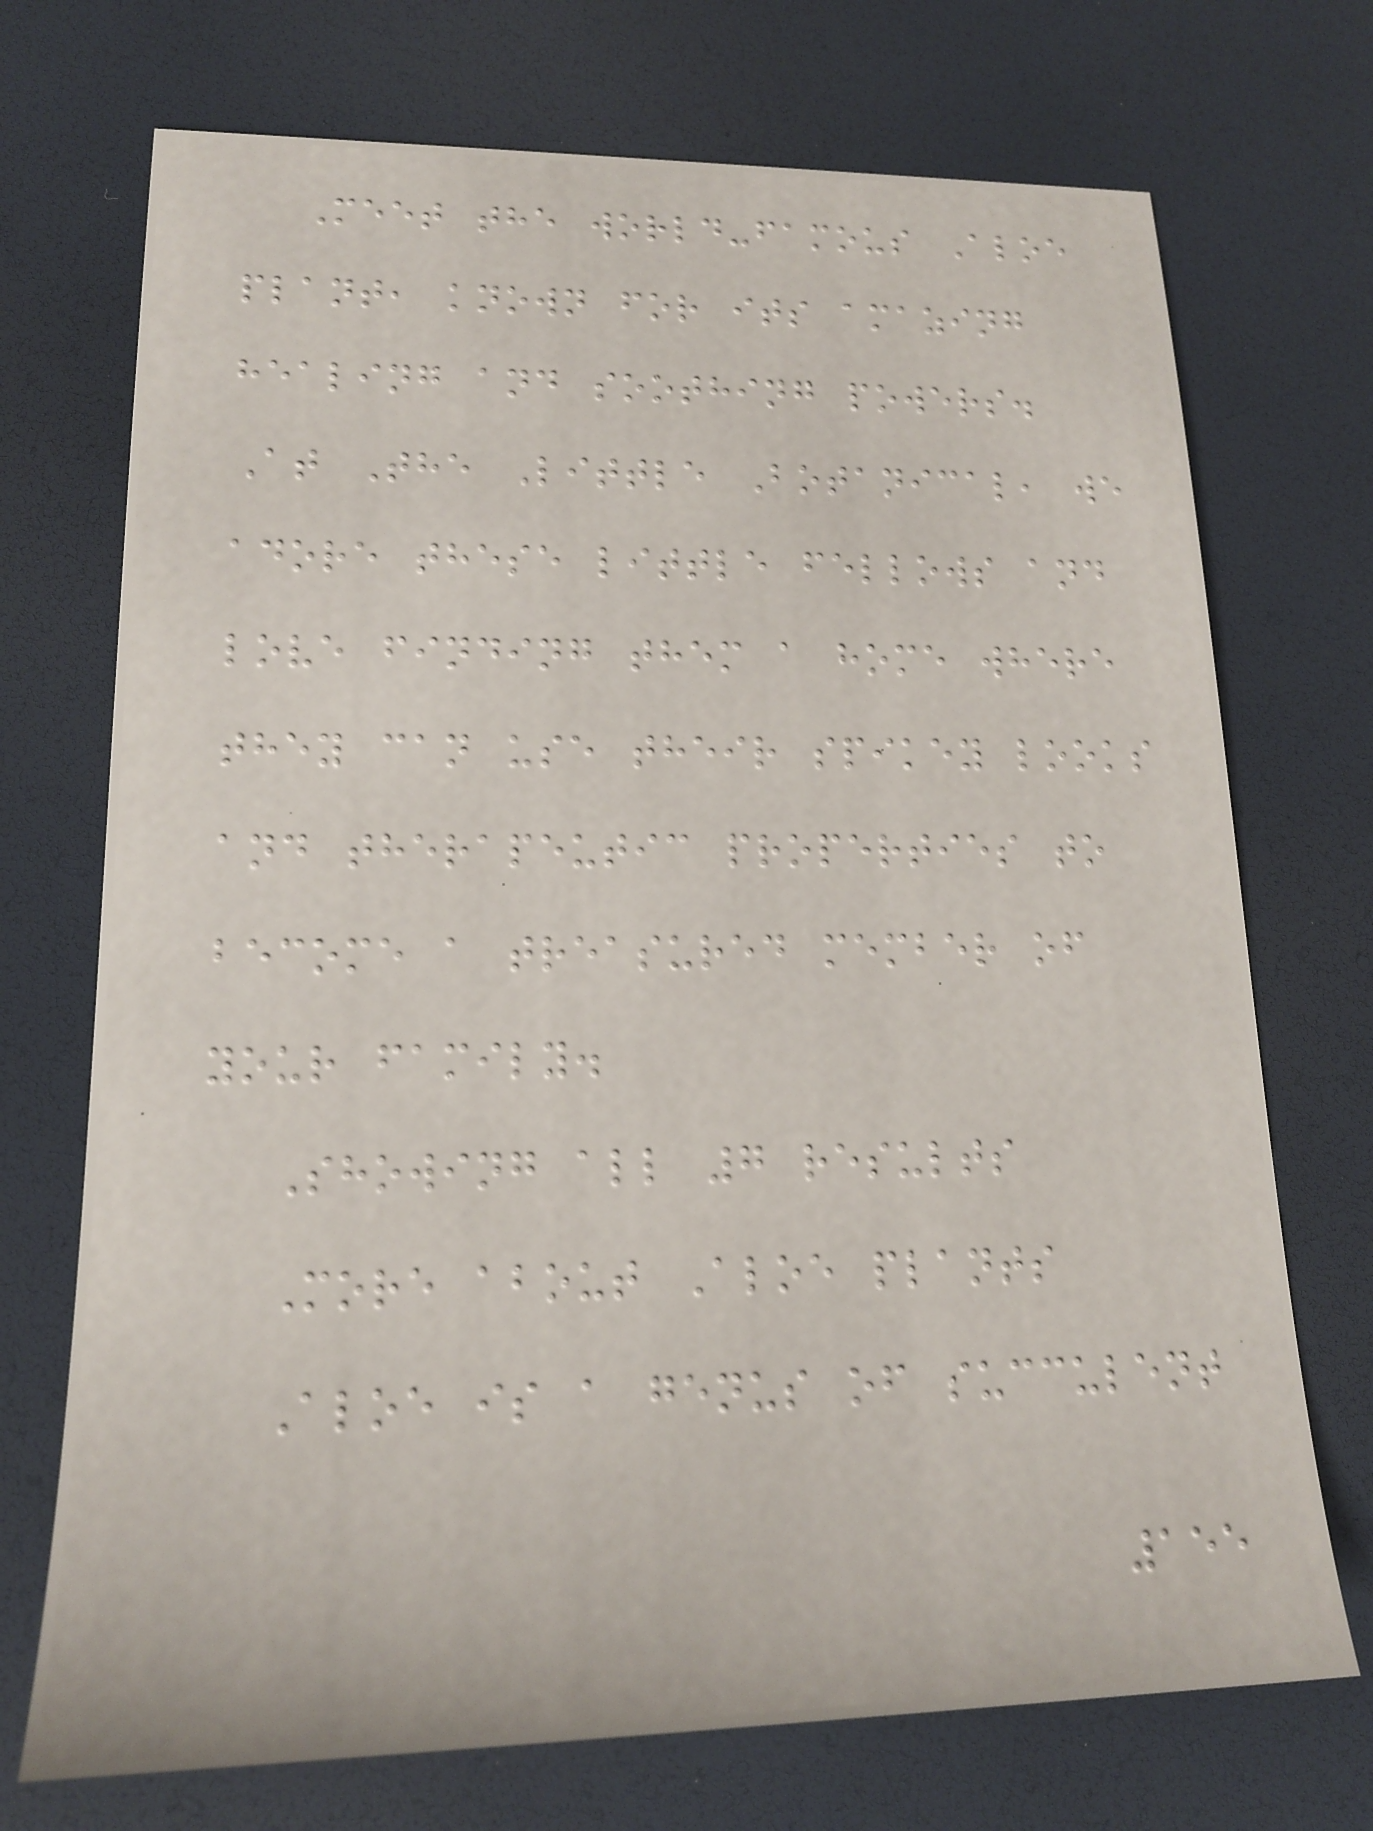Meet the world-famous Aloe
plant, known for its amazing
healing and soothing powers.
At The Little Botanical, we
adore these little fellows and
love finding them a home where
they can use their spikey looks
and therapeutic properties to
become a treasured member of
your family.
Showing all 7 results
More about Aloe plants
Aloe is a genus of succulent
155
